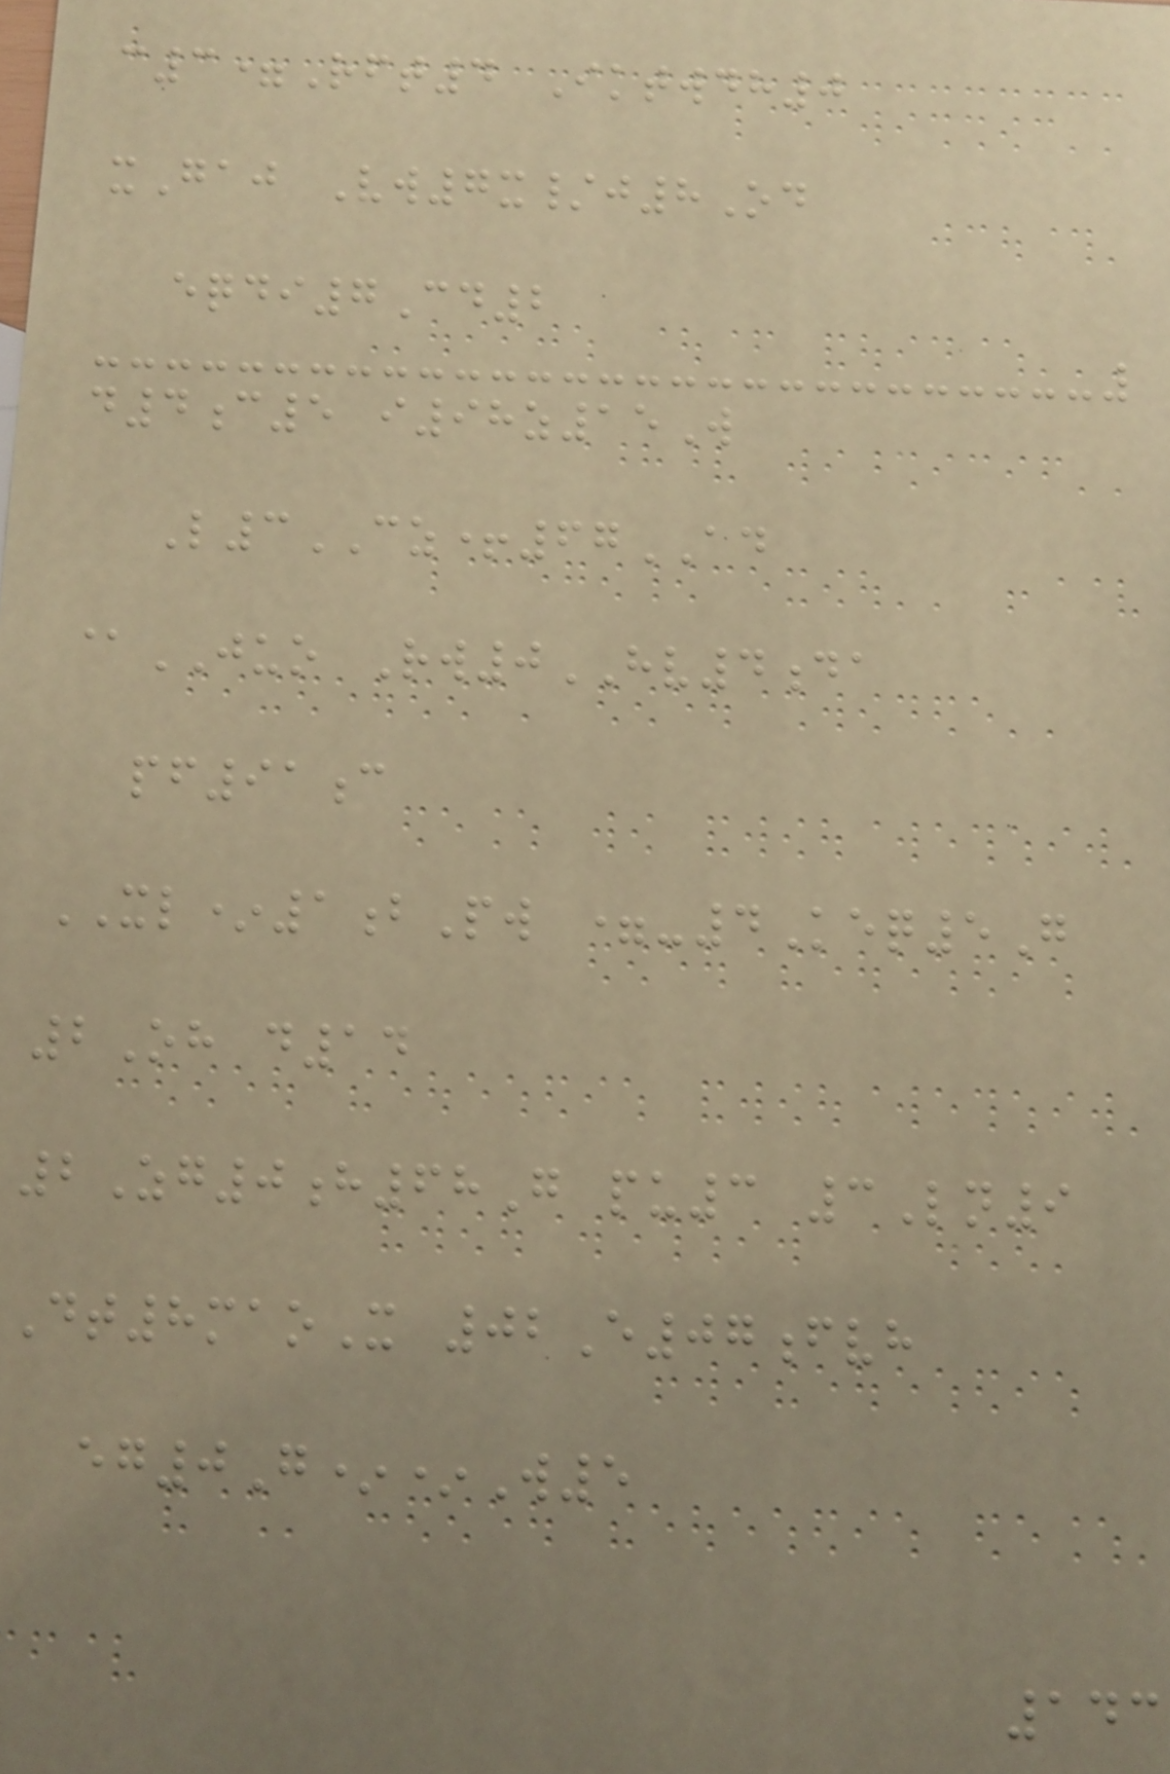c3=Rft4 Iktwdh0
xGaj Vw7x/j8Od
eqdi7Cd2
d4c5 i98z15W
L3CZ+67AD
@JUO Rw0HV4da
pf91c
XL*1bPw =-4Keq5G
2Oh d14
2Zg0h68G pu3 3Ln9
Dt8maoX 02E07fvh
eg0G**W5
143
